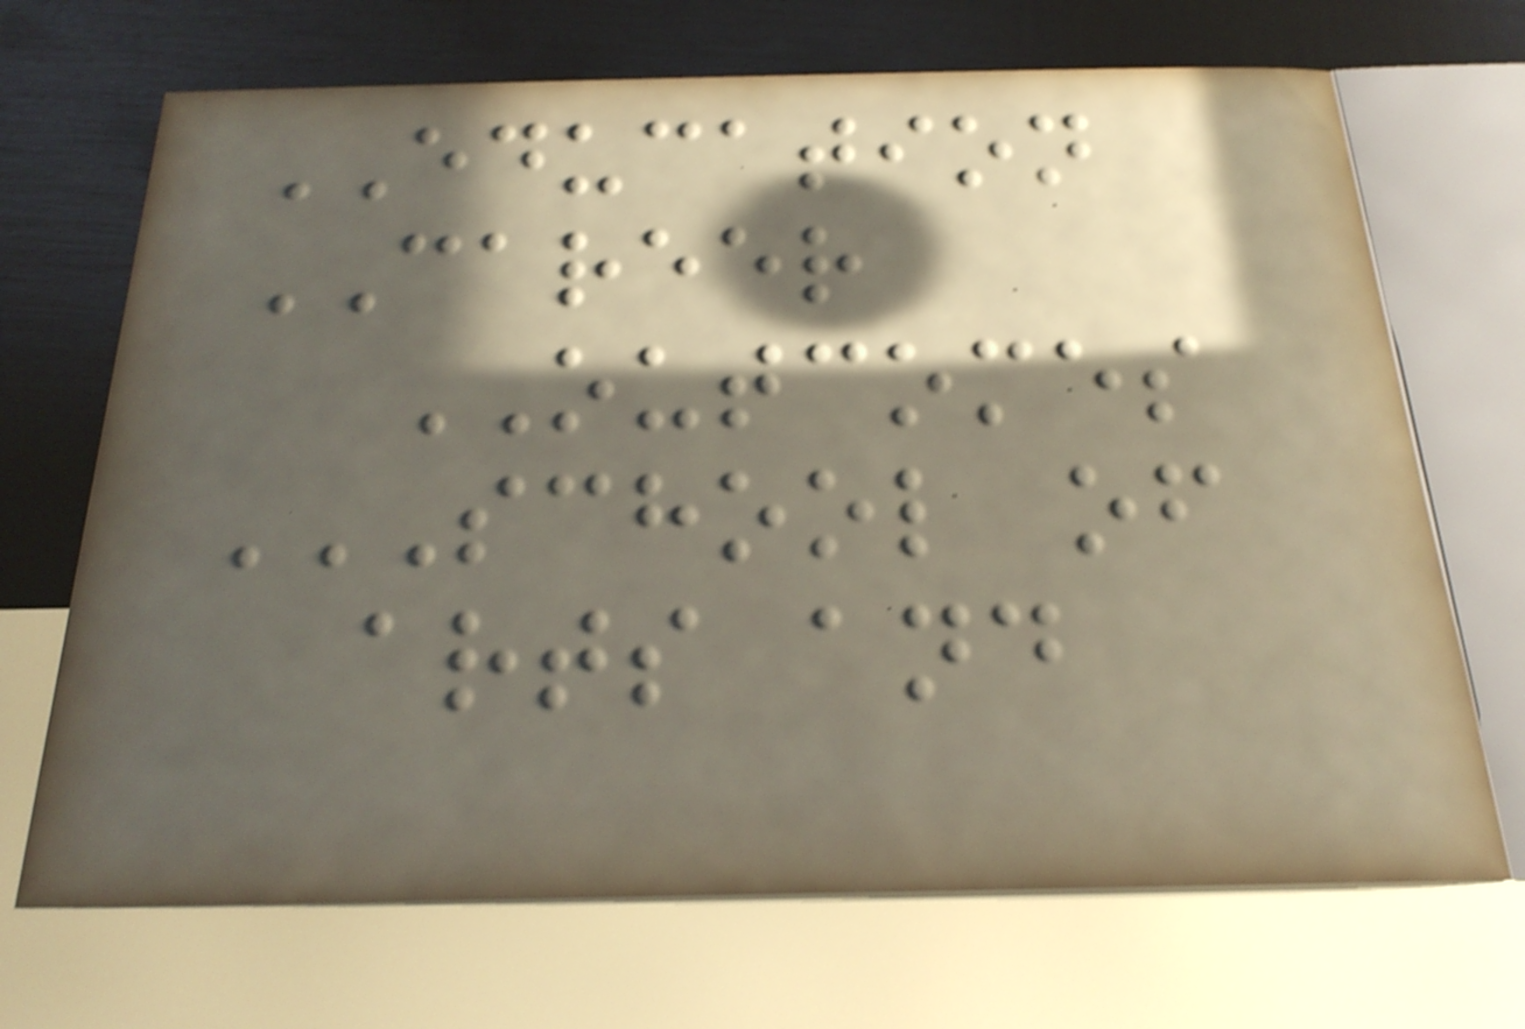EDUCATION
CAREER
OUTCOMES
SCHOOL OF
ARTS AND
